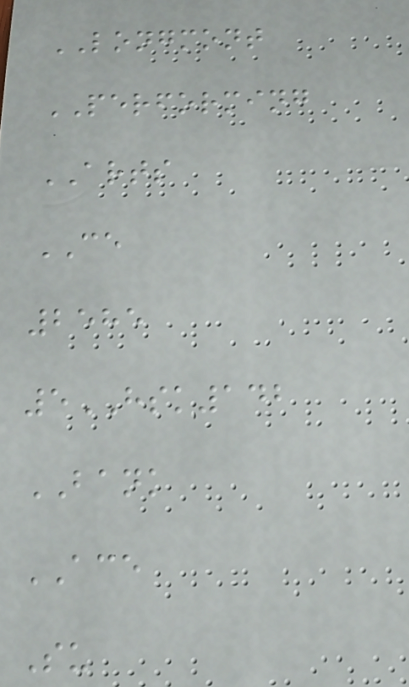LONGMONT
PERFORMING
ARTS
CE
2585
5HSK142
BANK
ACE
Su
